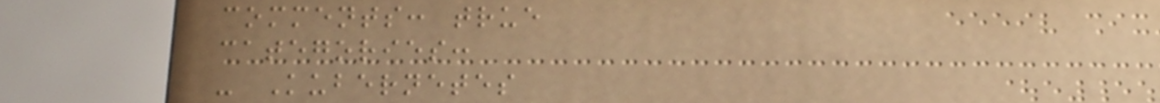comments: true
categories:
- Kubernetes
